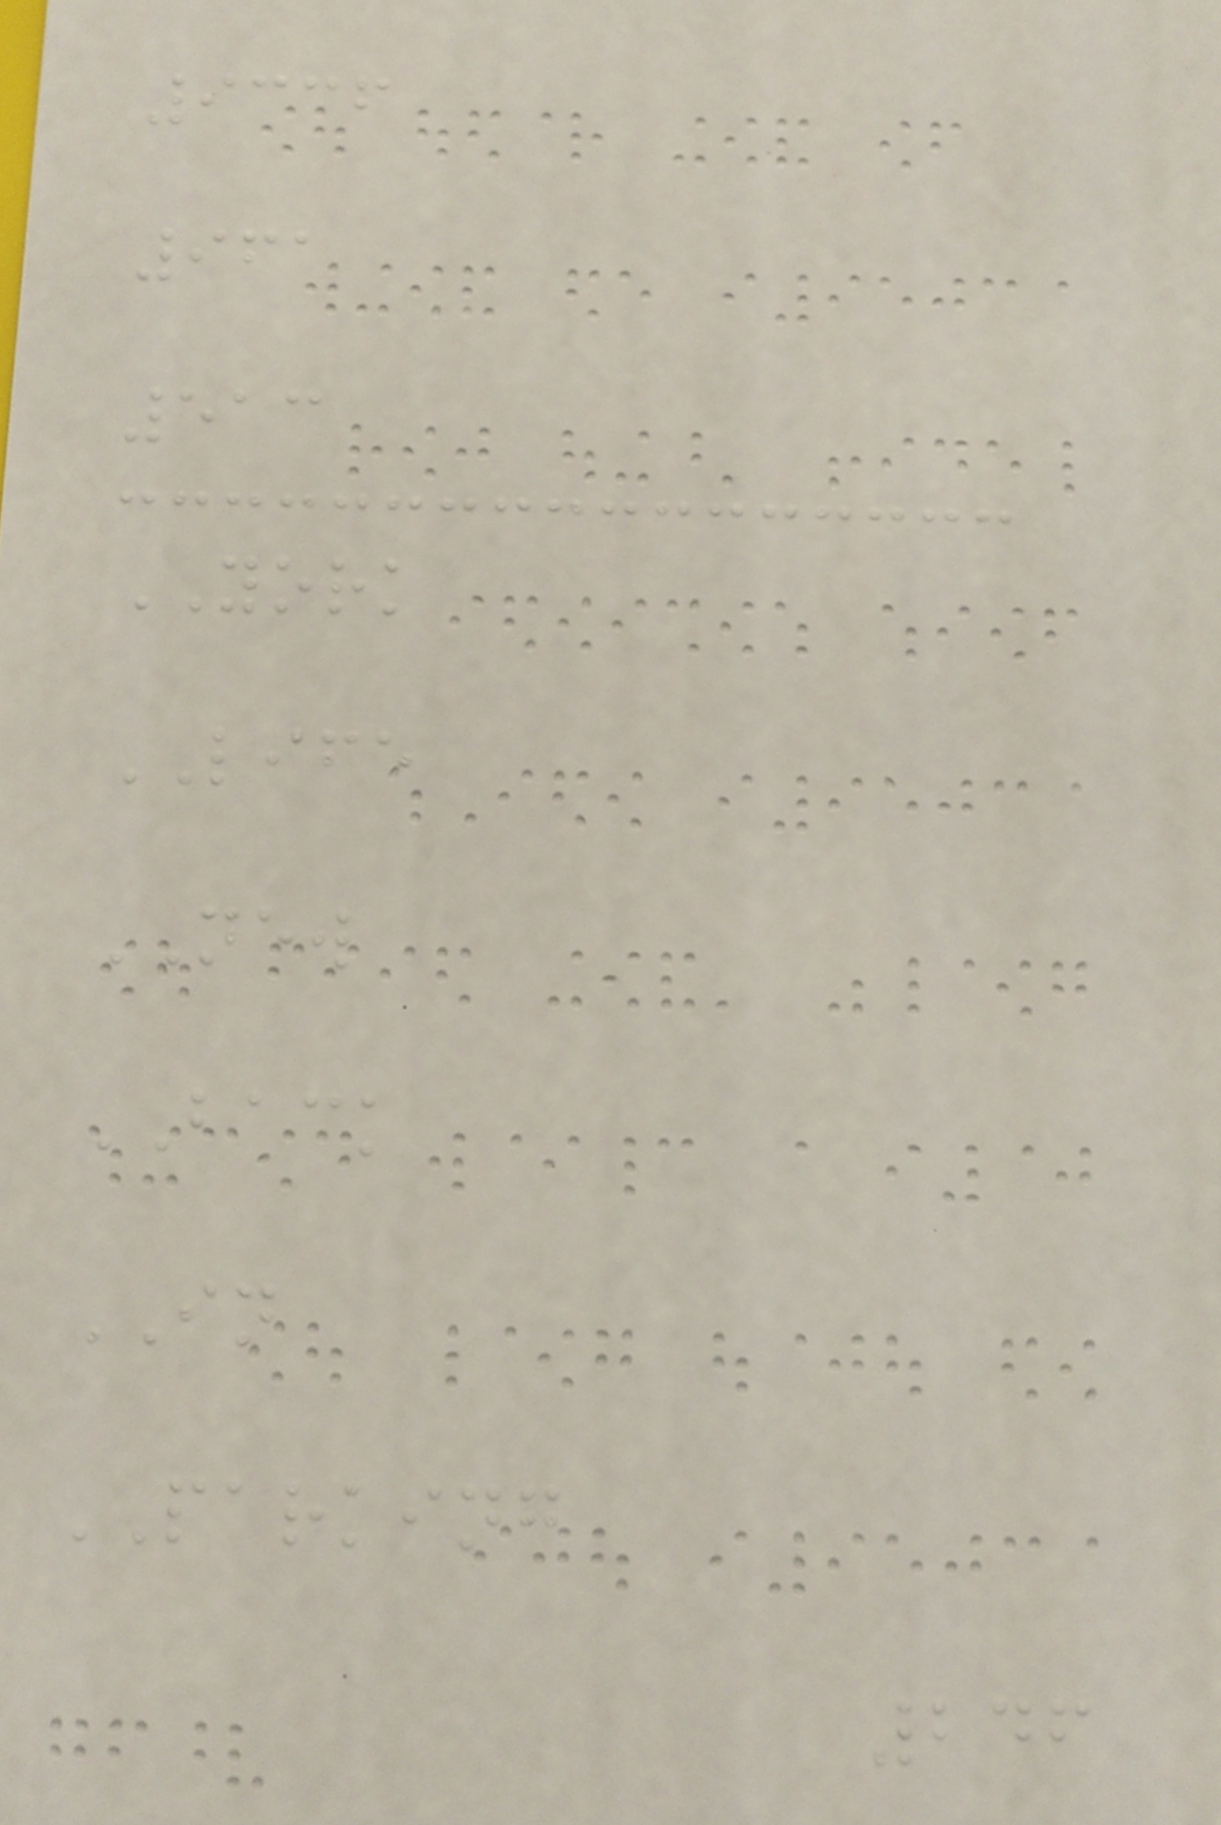9336
961
513
YORK
LIFE
NEW
BACK
IN
PARKING
246
